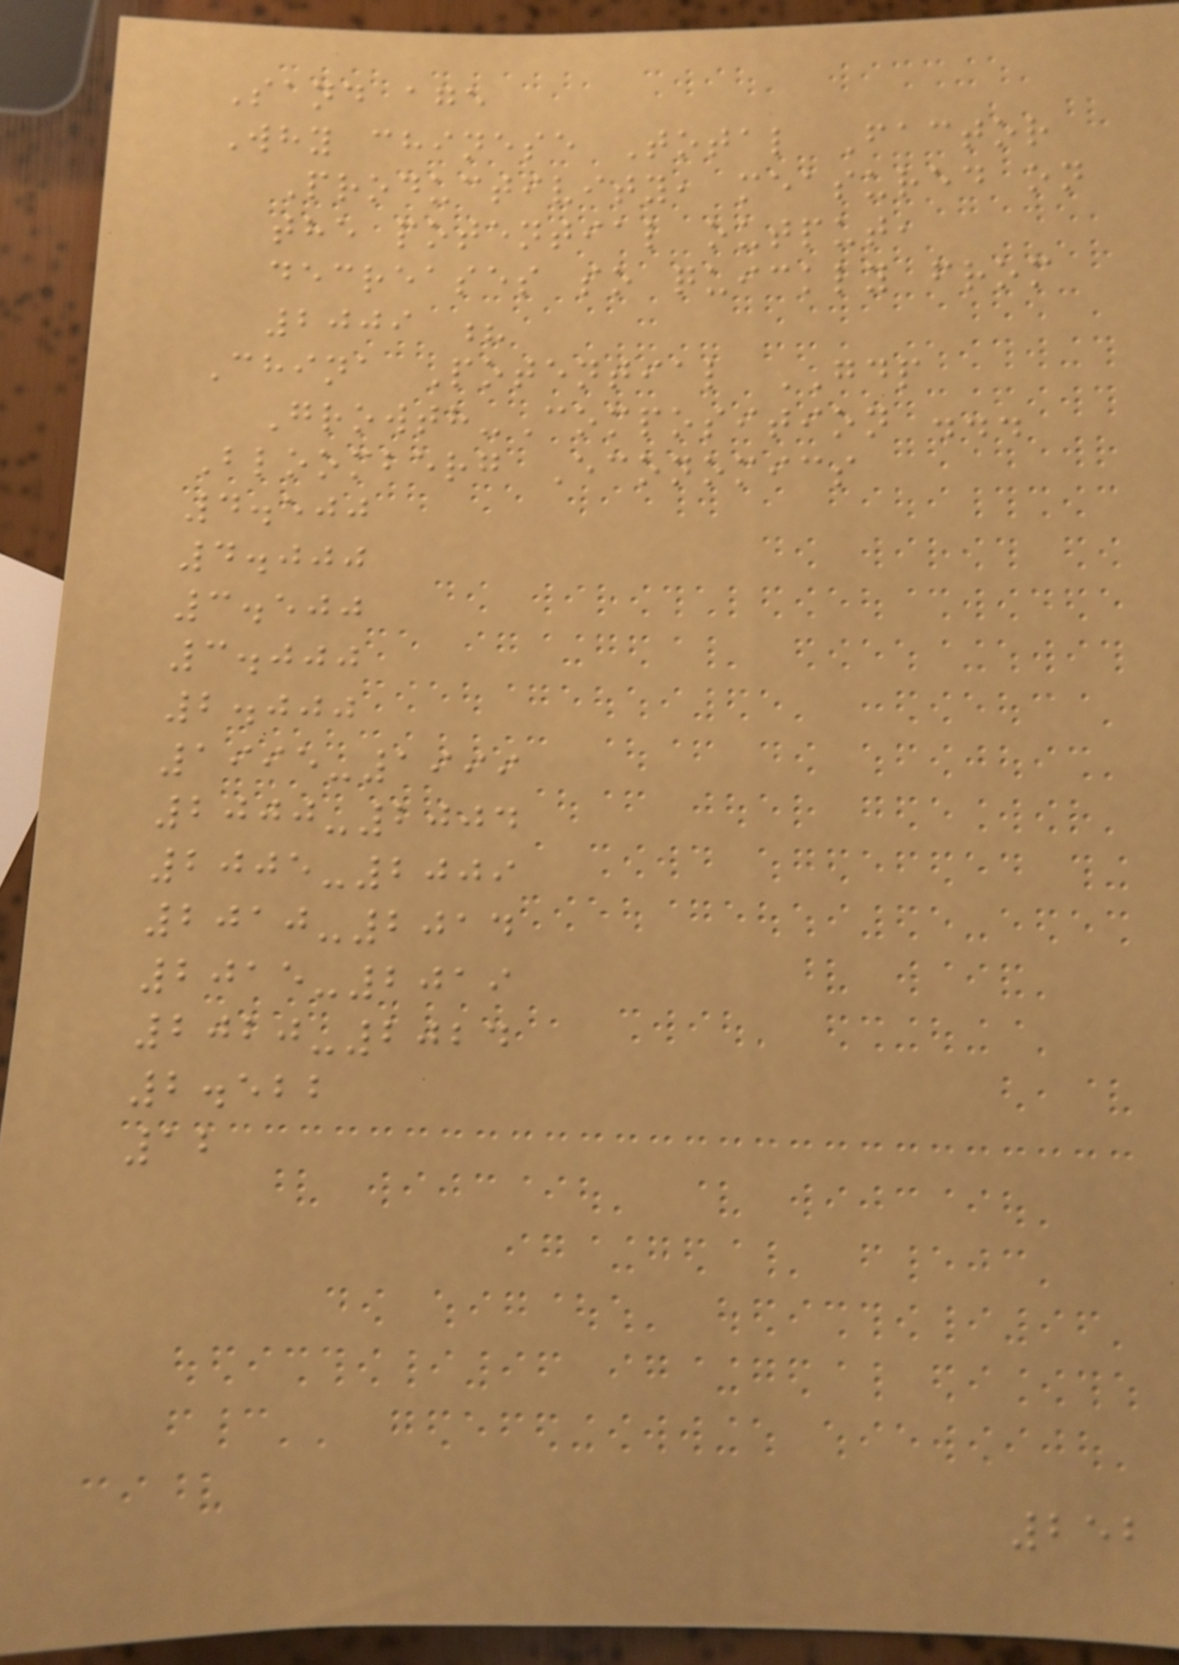Sand age
Why chinese Total Factor
Productivity, measured on
the potential output,
decreases so quickly from
2009 ?
China Potential GDP
Growth-Composition ...
Bloomberg Economics
4.500
4.000
3.500
3.000
2.000
1995-1999
2000-2004
2005-2009
2010-2014
2015-2019
2020-2024
2.522
12
252
